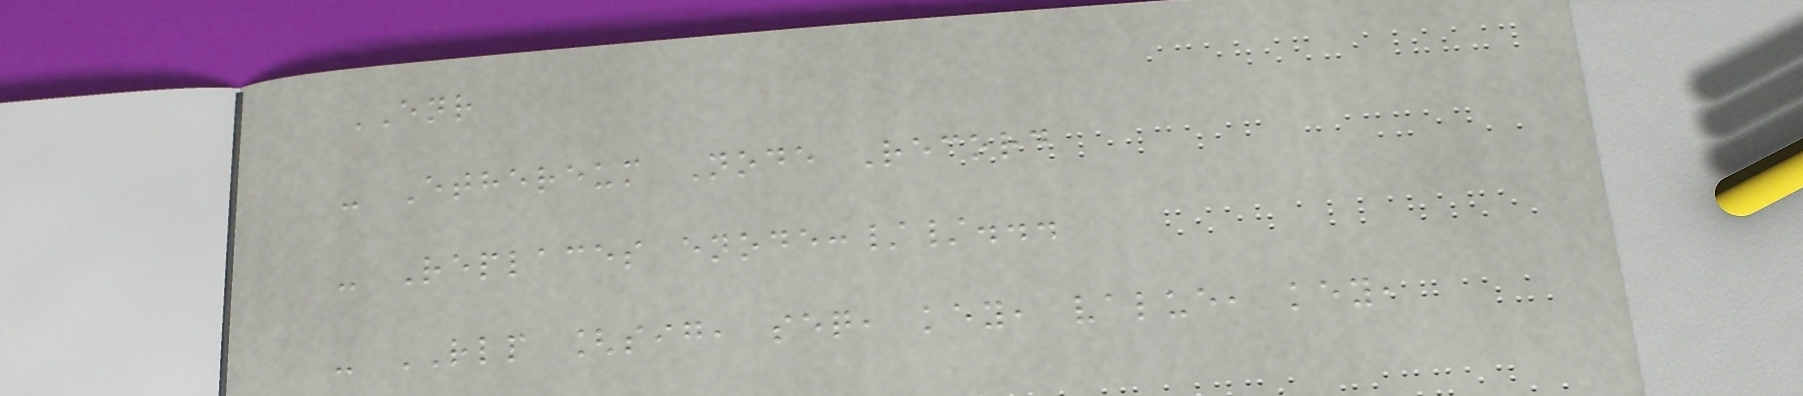ENR
- Ethereum Node Record
- Replaces enode://...
- RLP [sig, seq, key, value, key,
